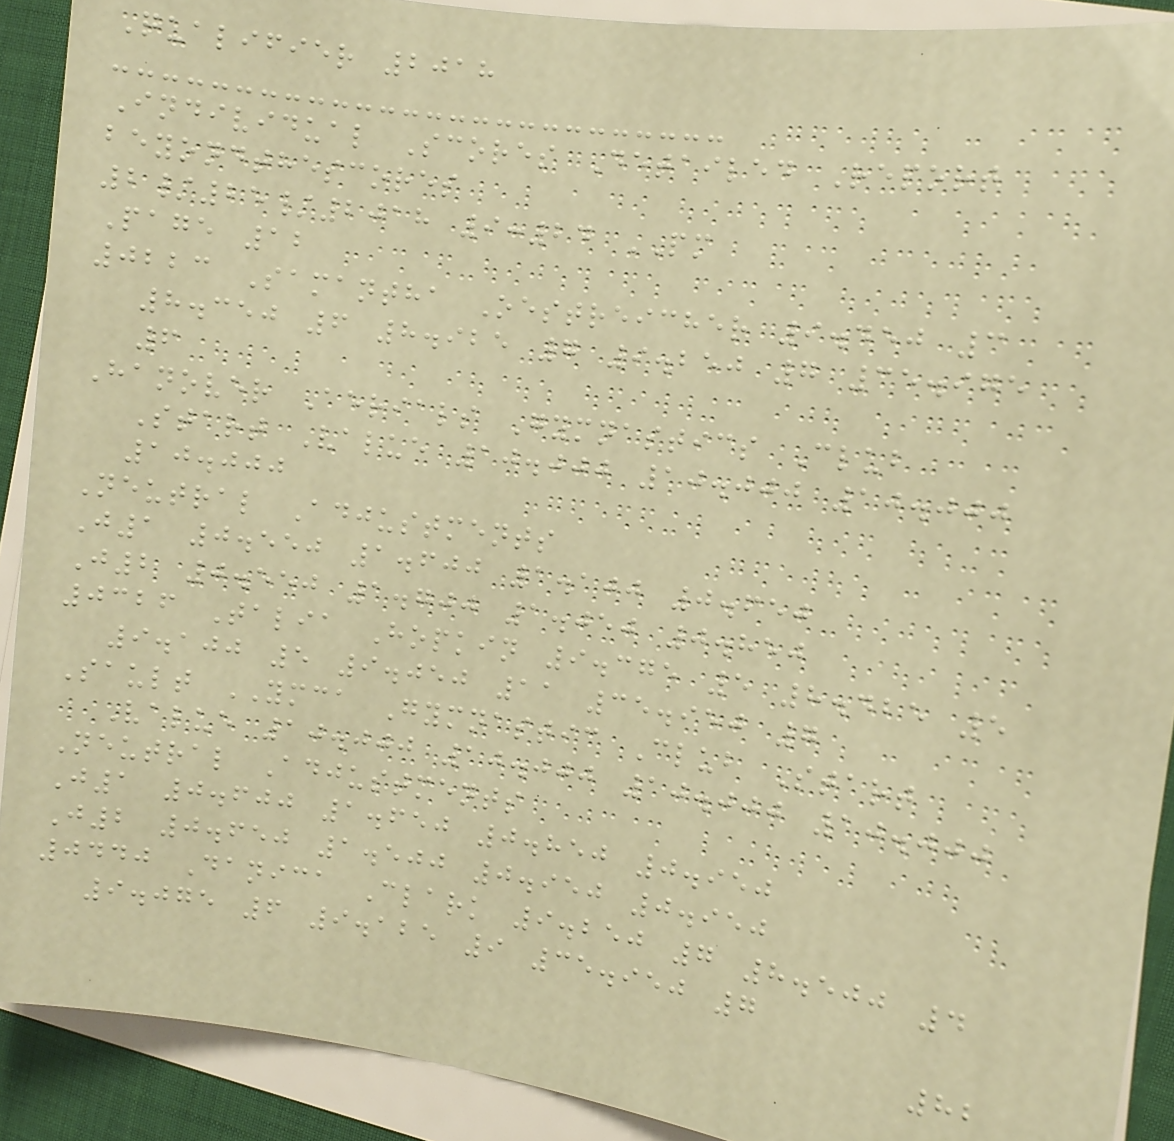Qualifier 2018
Individual Scores Detailed Report
beyondthescores
2/25/2018 9:24 PM
Page 12
0223 Samantha Oestreicher 9.450 3
8.350 6 8.925 7 9.250 7 35.975
6
Hanover Aerials Gymnastics Club
Start Value 10.000 10.000 10.000
10.000
Neutral Adjustments
J1 0.550 1.600 1.100 0.650
J2 0.550 1.700 1.050 0.850
0326 Talia Hopkin 9.375 5 8.425 5
9.100 5 9.050 11 35.950 7
Sault YMCA Gymnastic Club Start
Value 10.000 10.000 10.000 10.000
Neutral Adjustments
J1 0.600 1.650 0.850 0.950
J2 0.650 1.500 0.950 0.950
0440 Danica Clark 9.250 7 8.500 4
9.075 6 9.125 9 35.950 7
82
